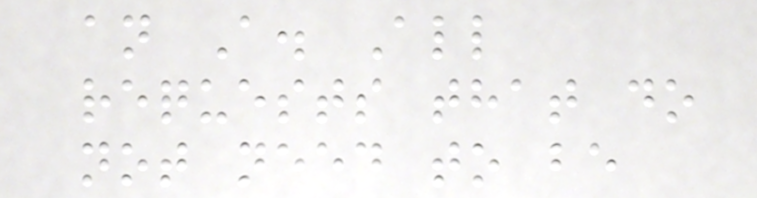an A. All
requests that do
not need to be
